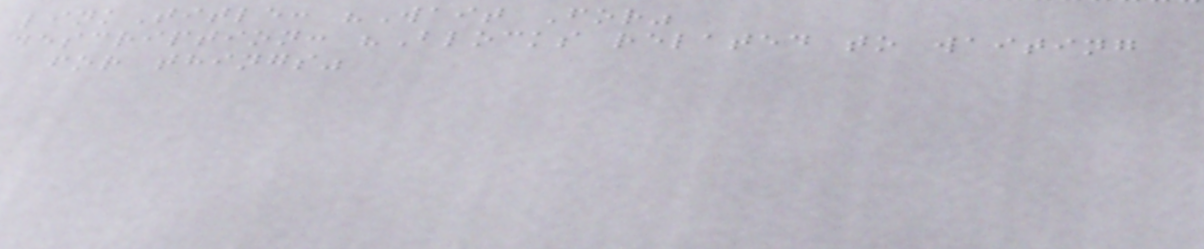linkTitle: "Wait For"
description: "Blocks related to waiting
for things"
